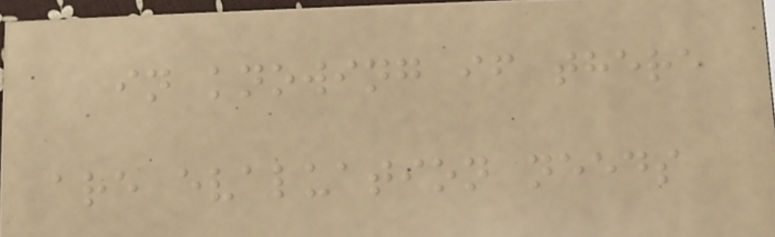in knowing if there
are evaluation needs
